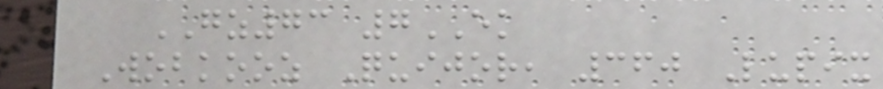GZ73 7EK
Wobkooz Quijor, 360 Lupix
